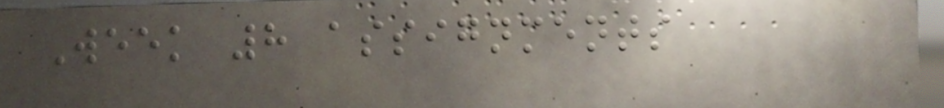Week 8 assignments
